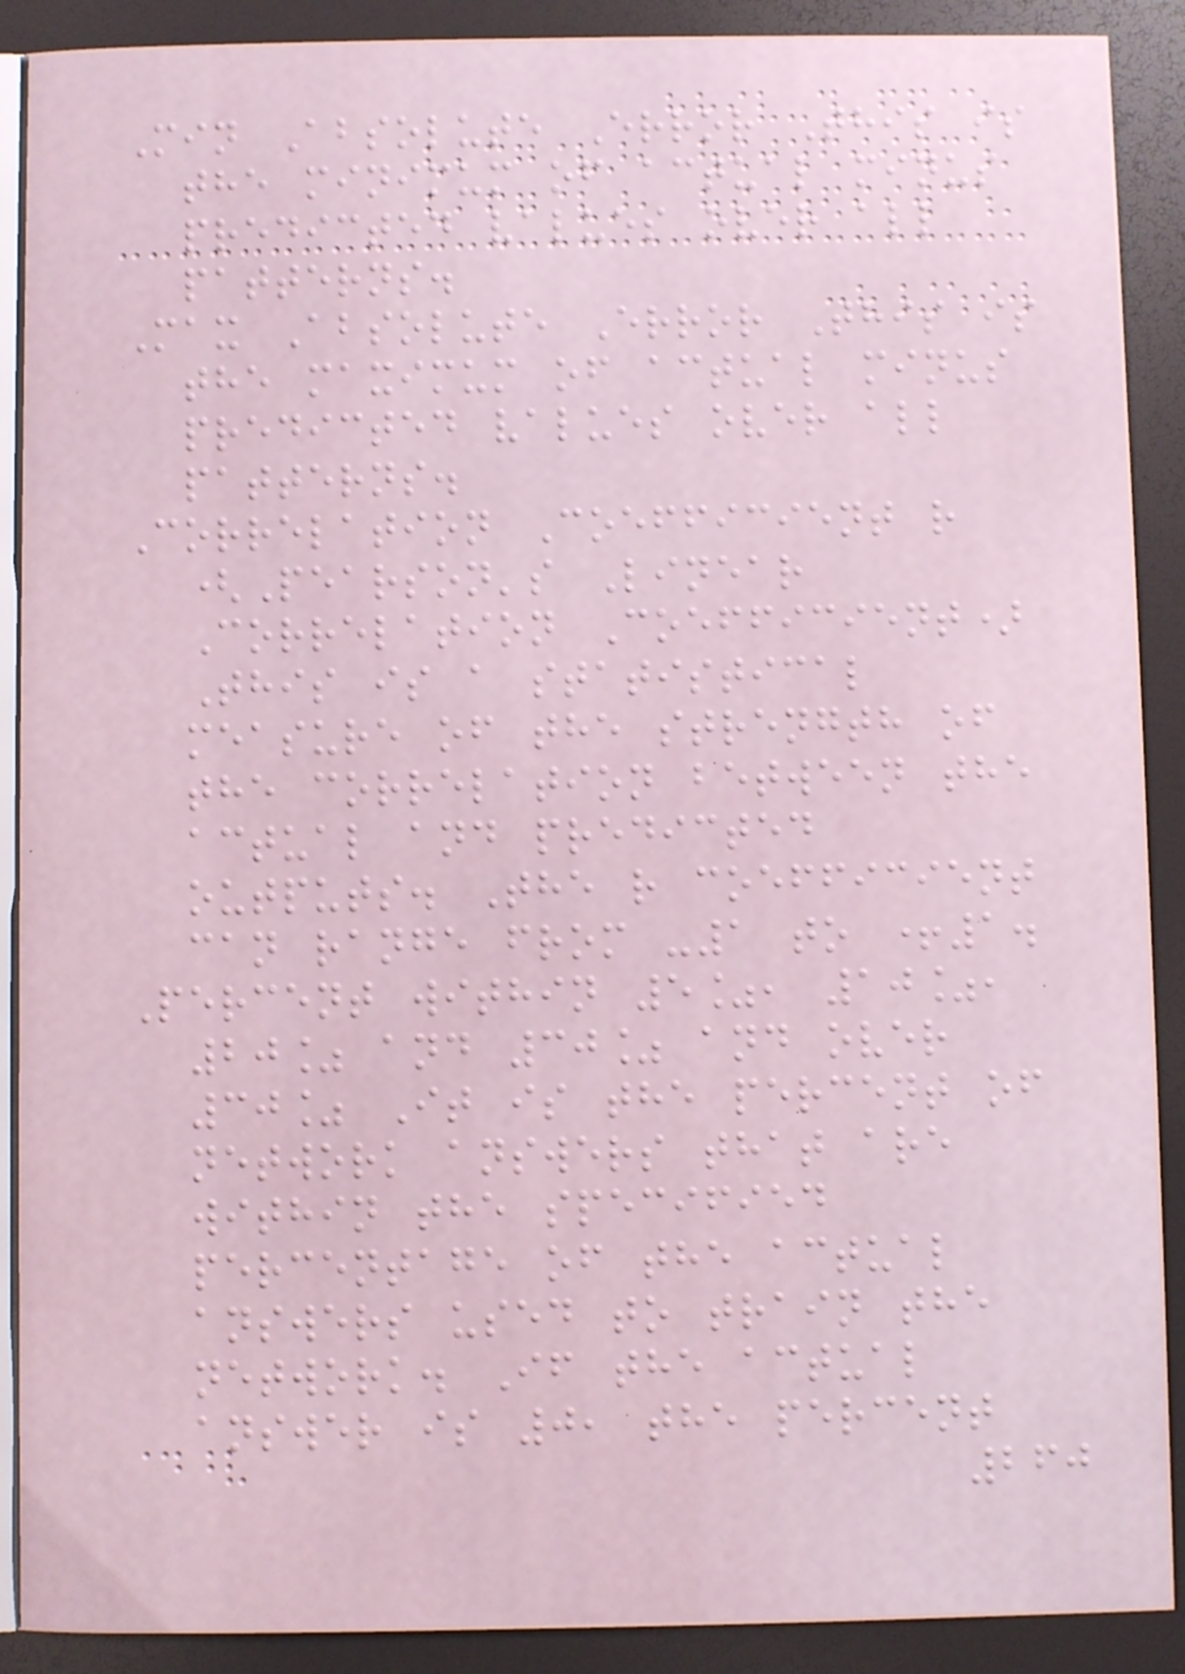Min Absolute Error This is
the minimum of actual minus
predicted values over all
patterns.
Max Absolute Error This is
the maximum of actual minus
predicted values over all
patterns.
Correlation Coefficient r
(Pearson's Linear
Correlation Coefficient)
This is a statistical
measure of the strength of
the correlation between the
actual and predicted
outputs. The r coefficient
can range from -1 to +1.
Percent within 5%, 10%,
20% and 30% and over
30% It is the percent of
network answers that are
within the specified
percentage of the actual
answers used to train the
network. If the actual
answer is 0, the percent
260
